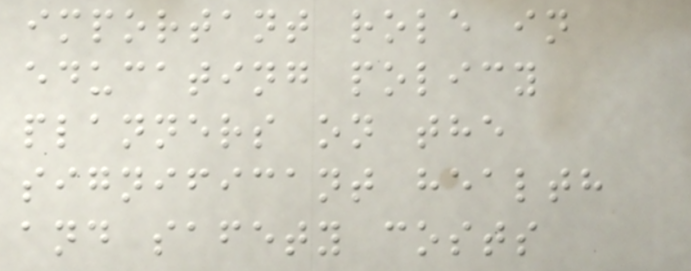important role in
educating policy
planners on the
significant health
and safety costs
